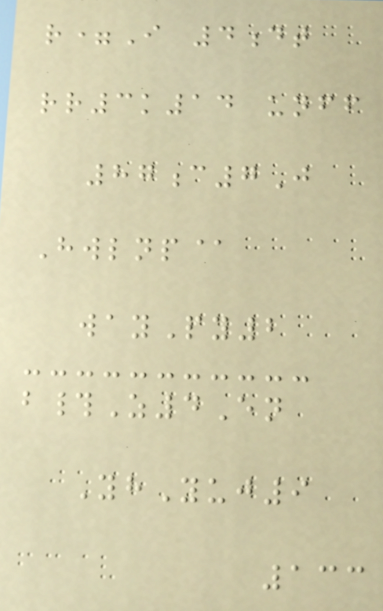r=I 4dt
rr3k14 unff
87c7J
Hwlnp@
wayPy2
b#Z4En
YhYuj9
133
